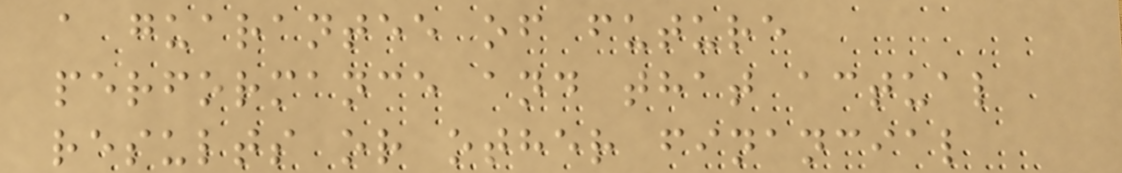a guarantee of future
performance and that actual
results or other financial
